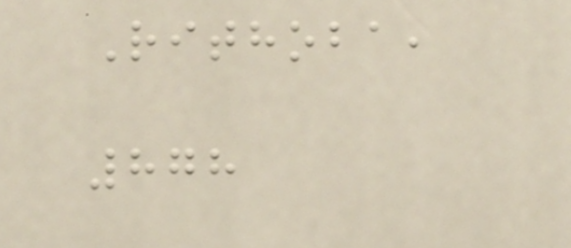Rithoba,
878
